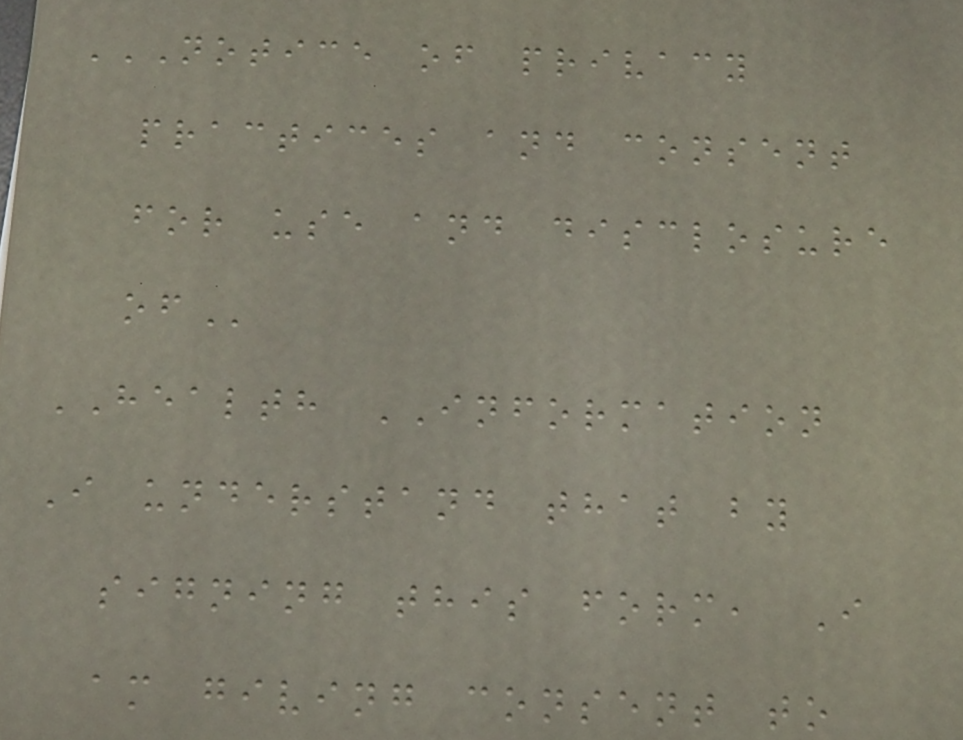NOTICE OF PRIVACY
PRACTICES AND CONSENT
FOR USE AND DISCLOSURE
OF
HEALTH INFORMATION
I understand that by
signing this form, I
am giving consent to
